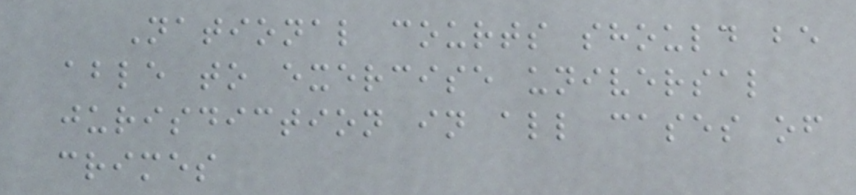National courts should be
able to exercise universal
jurisdiction in all cases of
crimes
